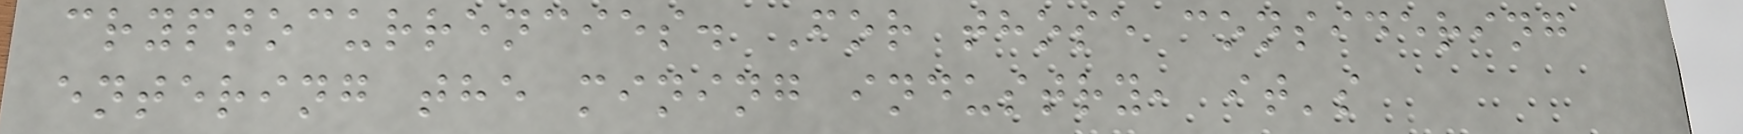cryptocurrencies. For those considering
entering the mining industry, it's
